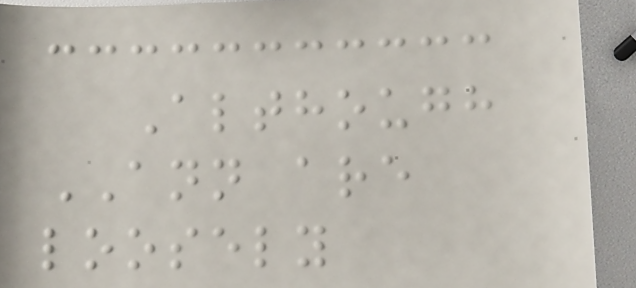Although
ANN are
loosely
